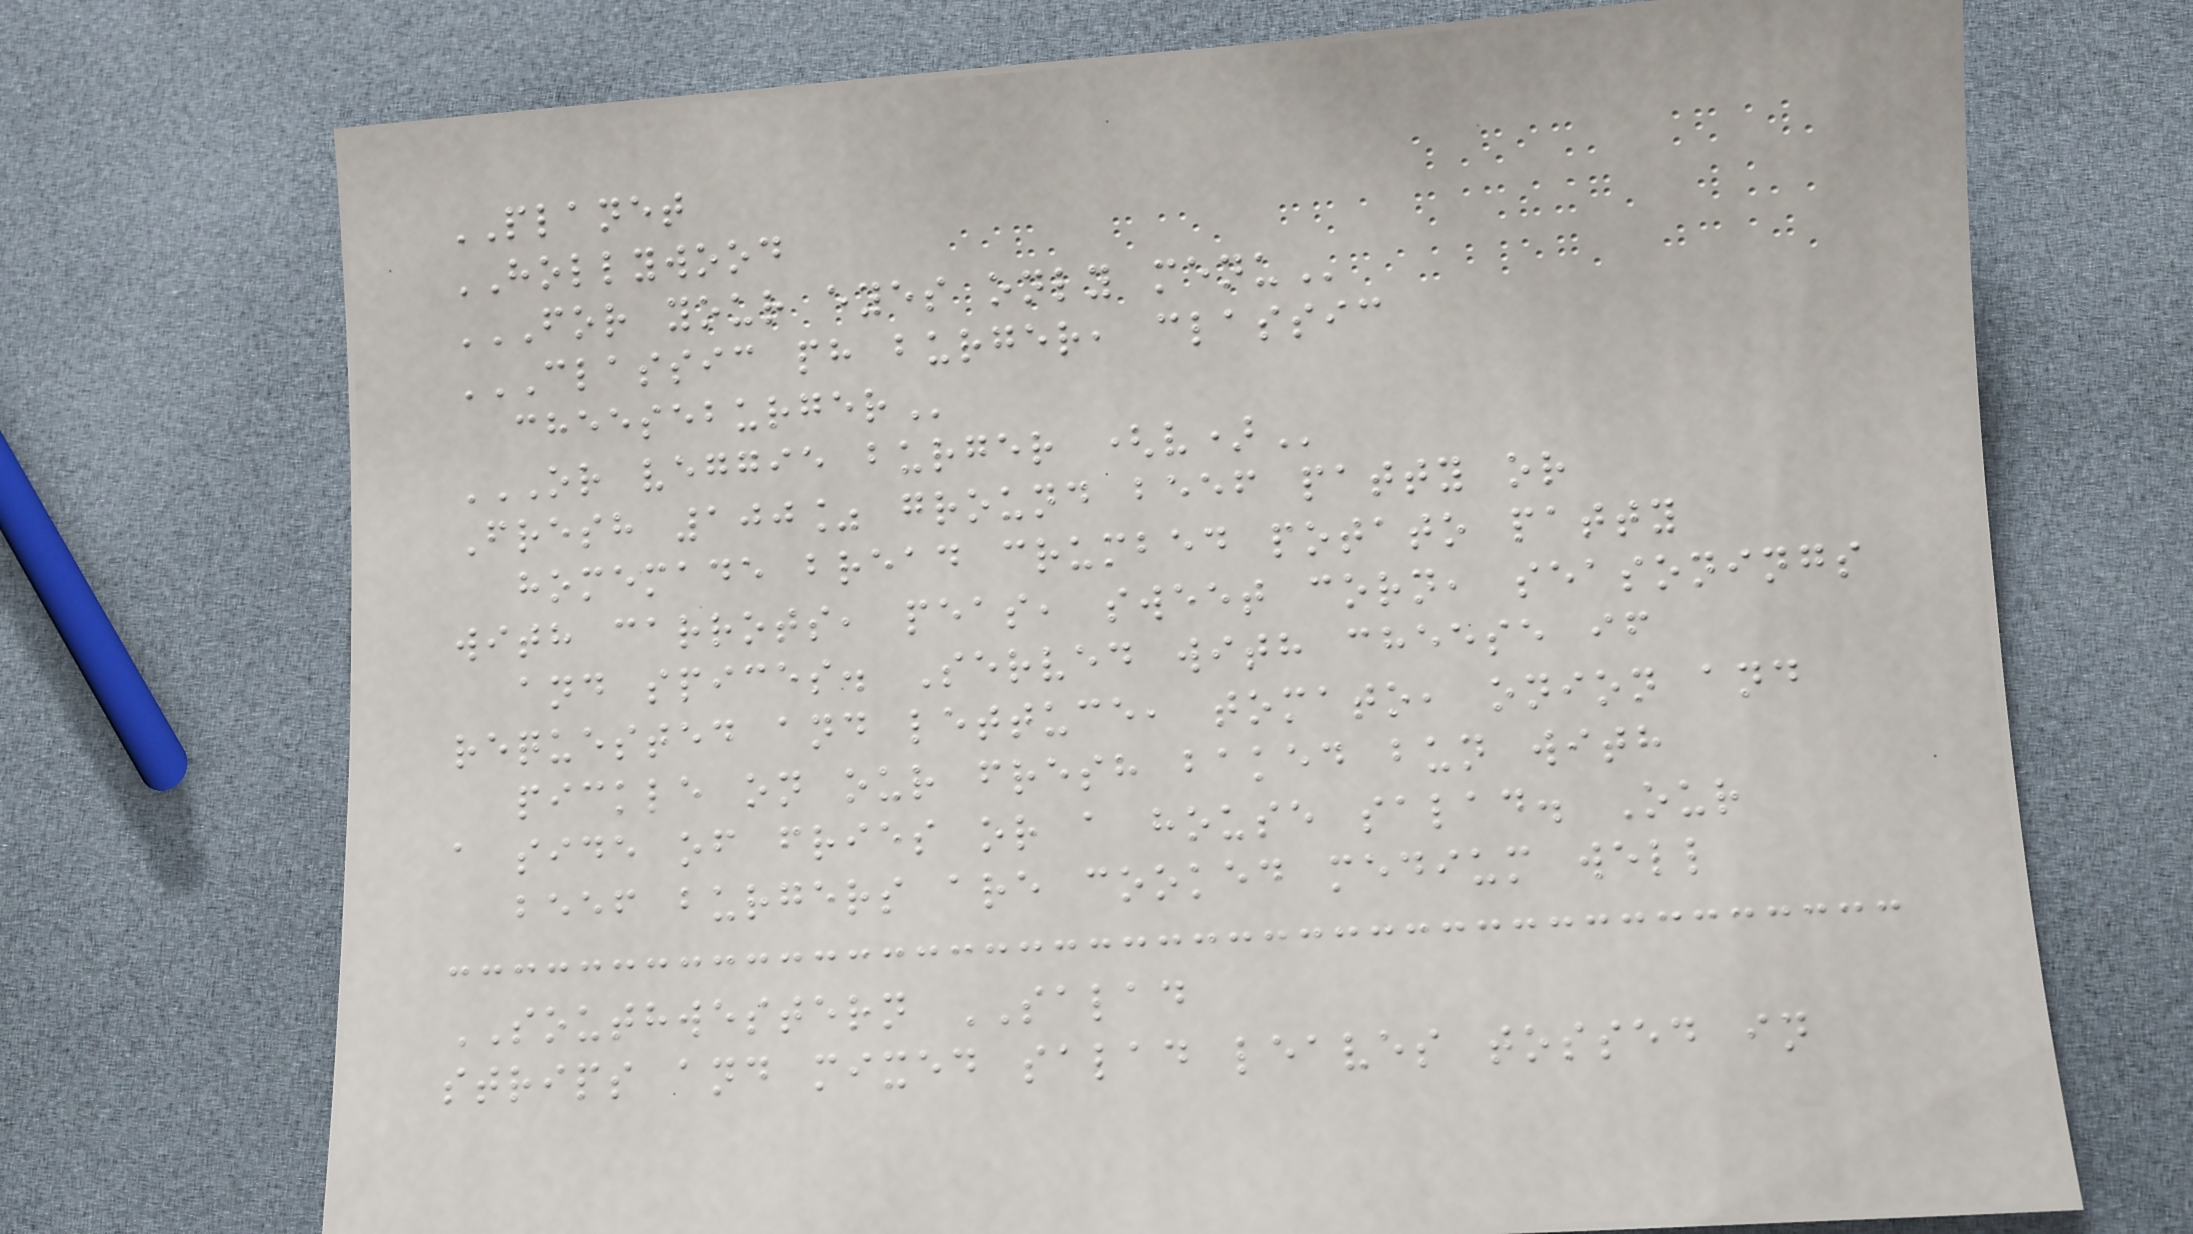PLANET
HOLLYWOOD
FOR YOUR EYES ONLY MENU
CLASSIC PH BURGER, CLASSIC
CHEESEBURGER
OR VEGGIE BURGER (V)
Fresh 100% ground beef patty or
homemade bread crumbed potato patty
with carrots, peas, sweet corn, seasonings
and spices. Served with cheese if
requested and lettuce, tomato, onion and
pickle on our fresh baked bun with
a side of fries or a house salad. Our
beef burgers are cooked medium well
SOUTHWESTERN SALAD
strips and mixed salad leaves tossed in
